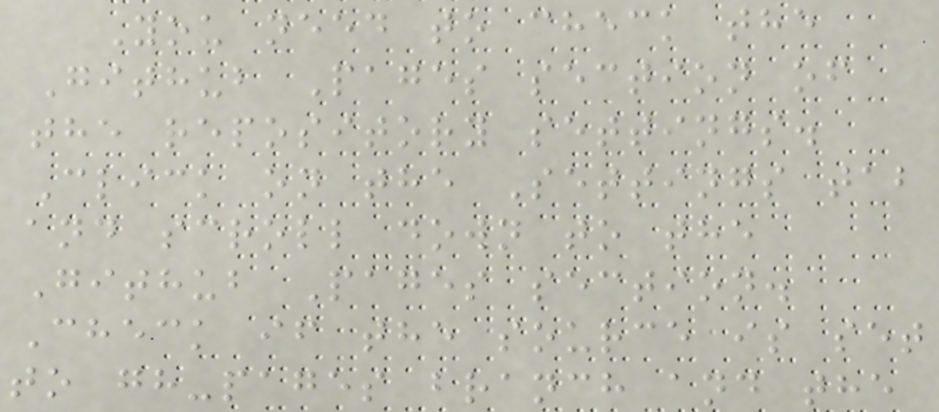You need to check the
Github Pages section of
the repository settings.
Click on the Settings tab
and scroll down to the
Github Pages section.
Check if the source is set
to gh-pages branch and the
